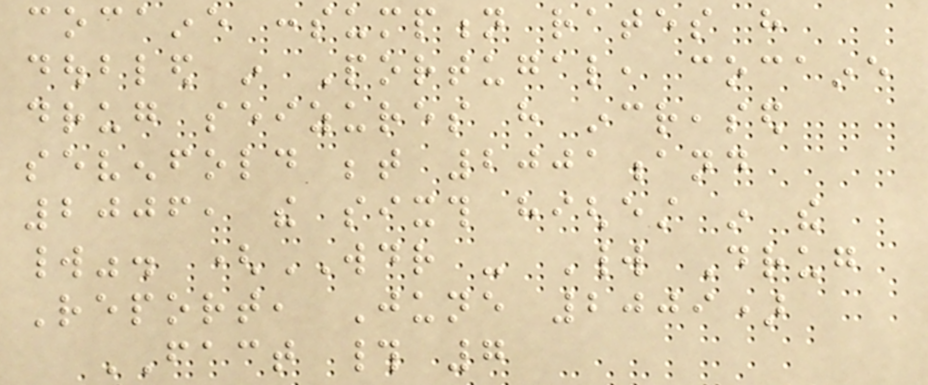cocaine consumption rates have
doubled in Portugal, cocaine
drug seizures have increased
sevenfold between 2001and
2006, the sixth highest in the
world". (WDR - World Drug
Report, June 2009)
FACT # 7
